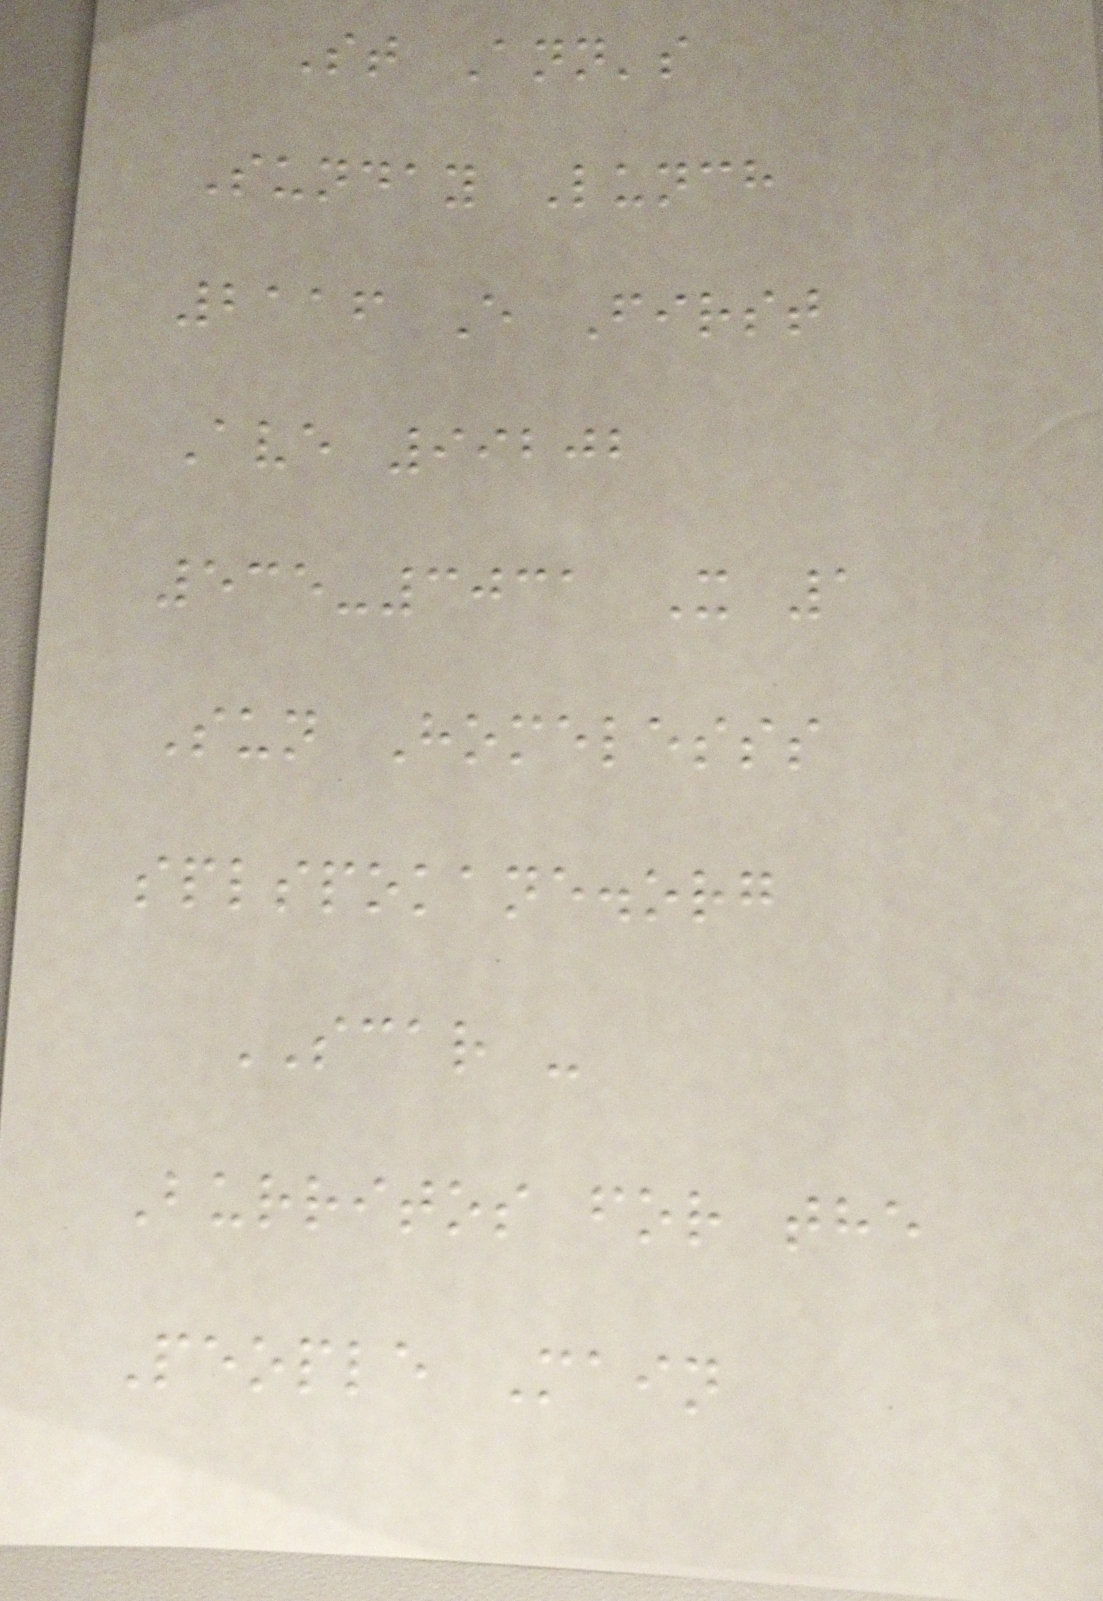St Ann's
Sunday Lunch
2116 E First
Ave 99202
535-3031 X 1
Sun Homelesss
splspokane.org
SCAR -
Burritos for the
People Main
